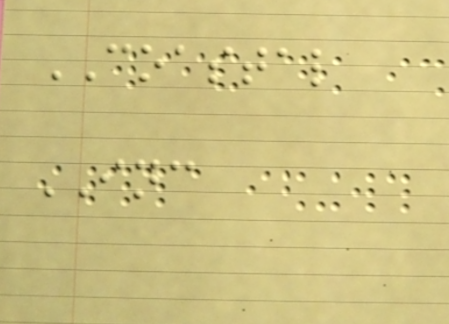COASTAL
INC
